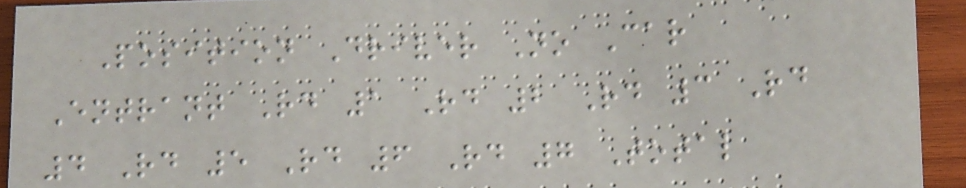Position Driver No Car
Entrant Rd 1 Rd 2 Rd 3 Rd
4 Rd 5 Rd 6 Rd 7 Total
